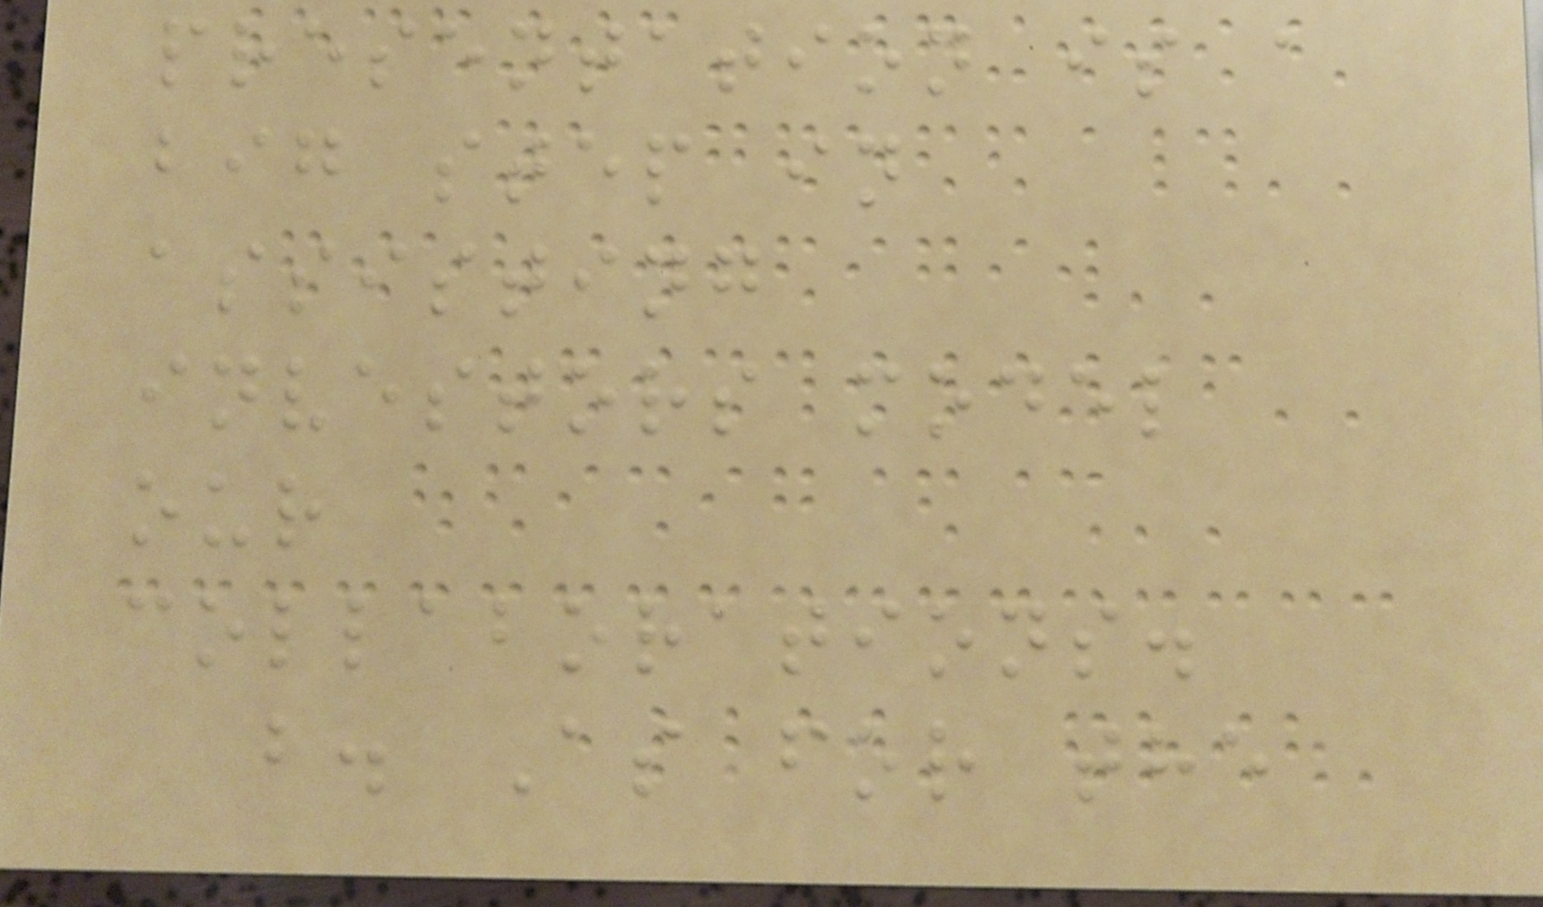presentation is a
big step in
assisting
investors model
our
collaborations.
b. As for the
